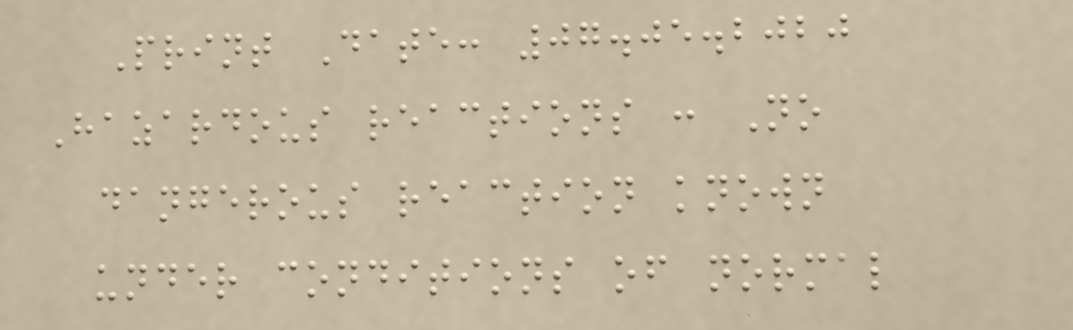Print Date: 07.05.2020
Hazardous reactions : No
dangerous reaction known
under conditions of normal
